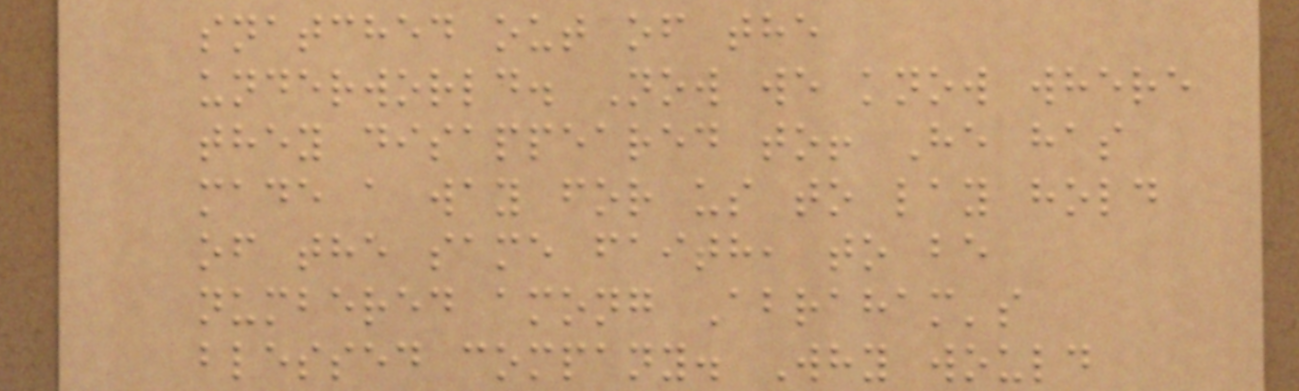snatched out of the
underworld. Now we know where
they disappeared to! He has
made a way for us to lay hold
of the same faith, to be
numbered among Abraham's
blessed company. Why would
